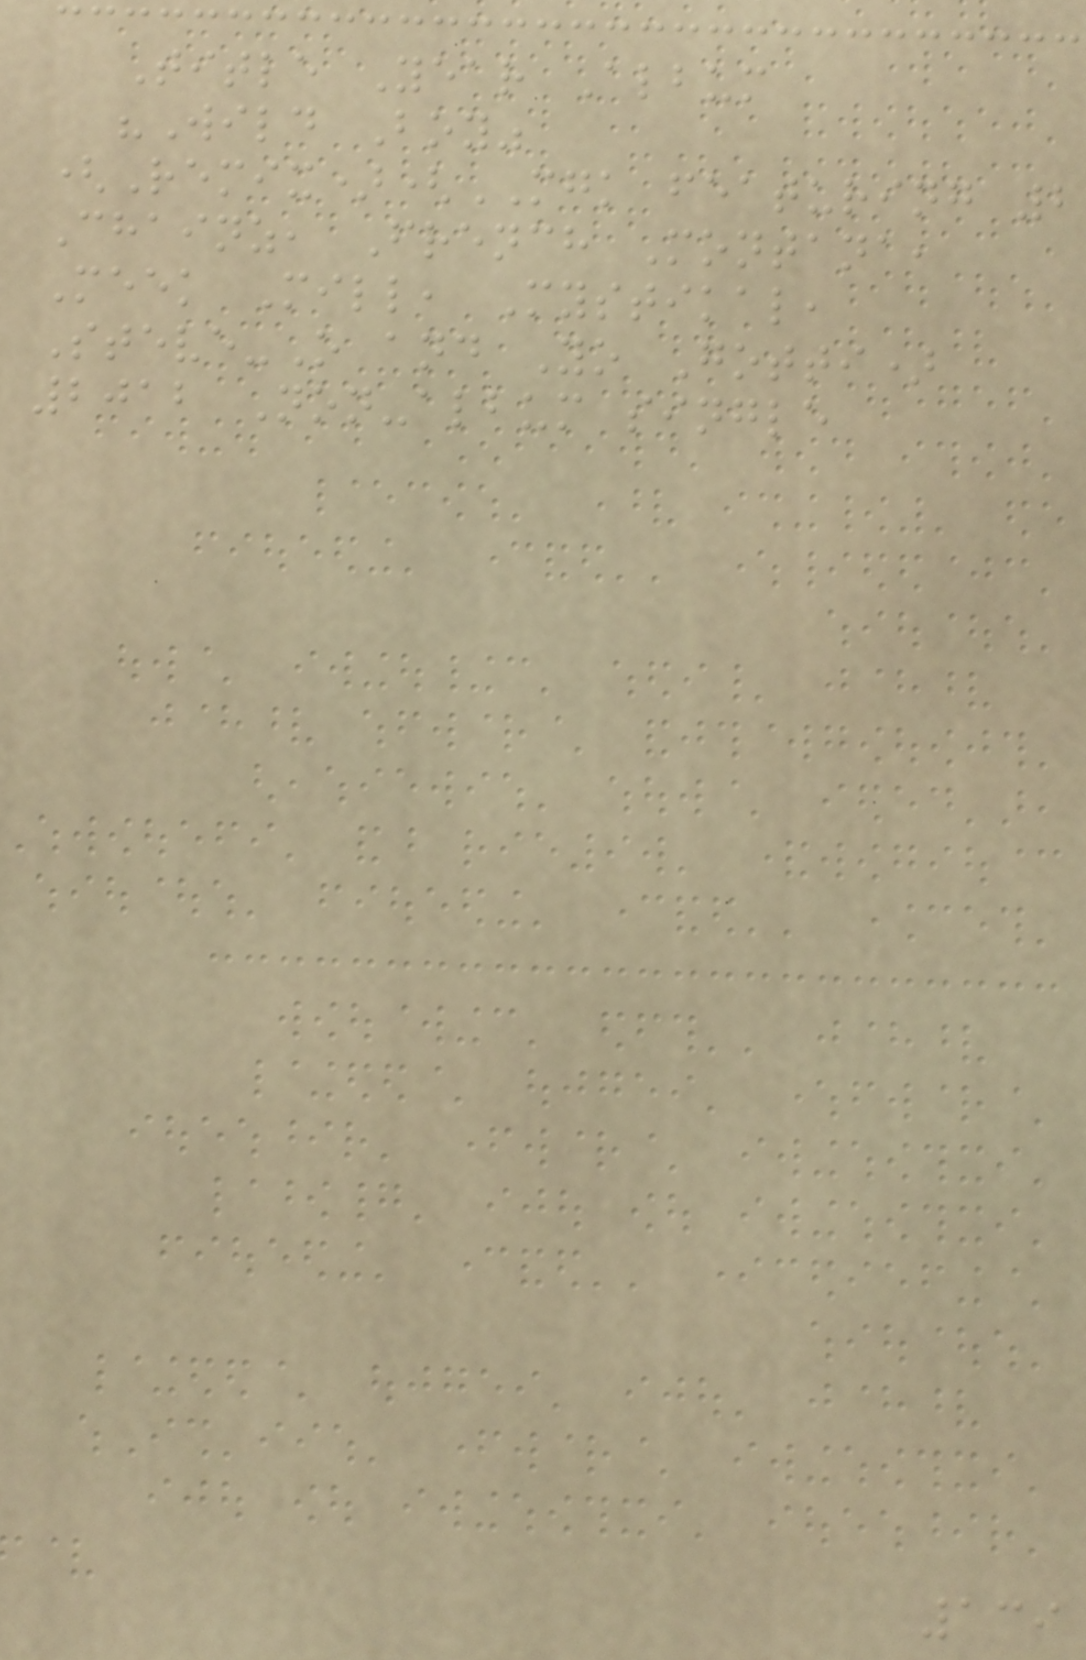Title Year Album
"Wild Boy"
(Remix)(MGK featuring 2
Chainz, French Montana,
Meek Mill, Mystikal,
Steve-O and Yo Gotti)
2012 Non-album single
139
